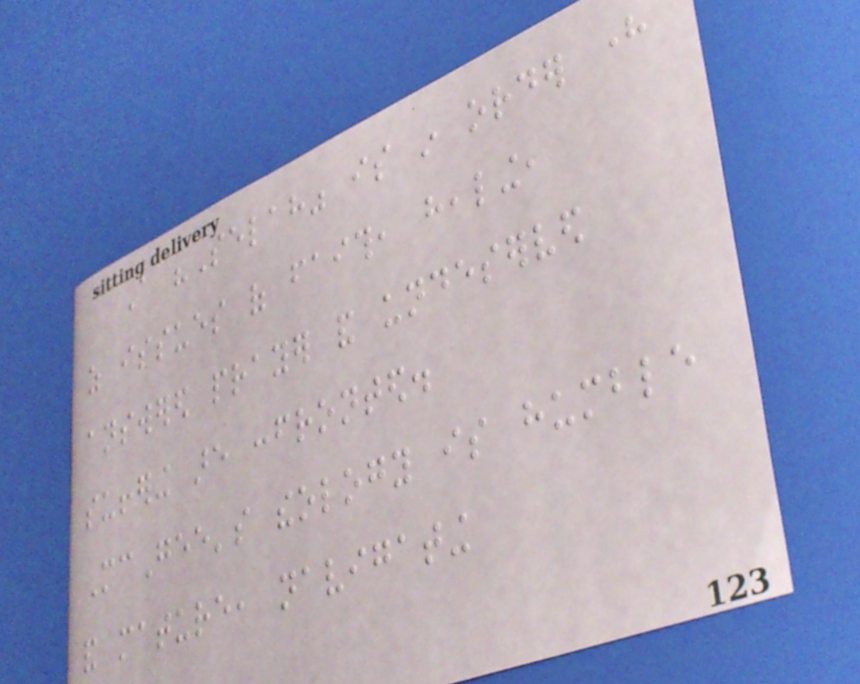A "Selah" is in order here
as issues of faith, healing,
answered prayer and undeserved
suffering are confronted.
McGee's theology is humble
and mature, navigating
